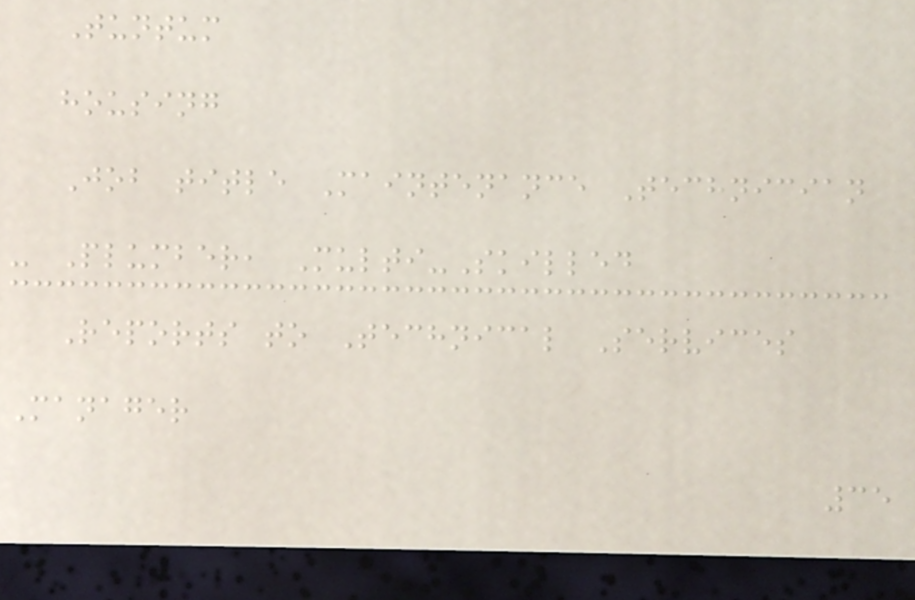Tuntum
housing
Job title Maintenance Technician
- Plumber, Multi-Skilled
Reports to Technical Services
Manager
35
